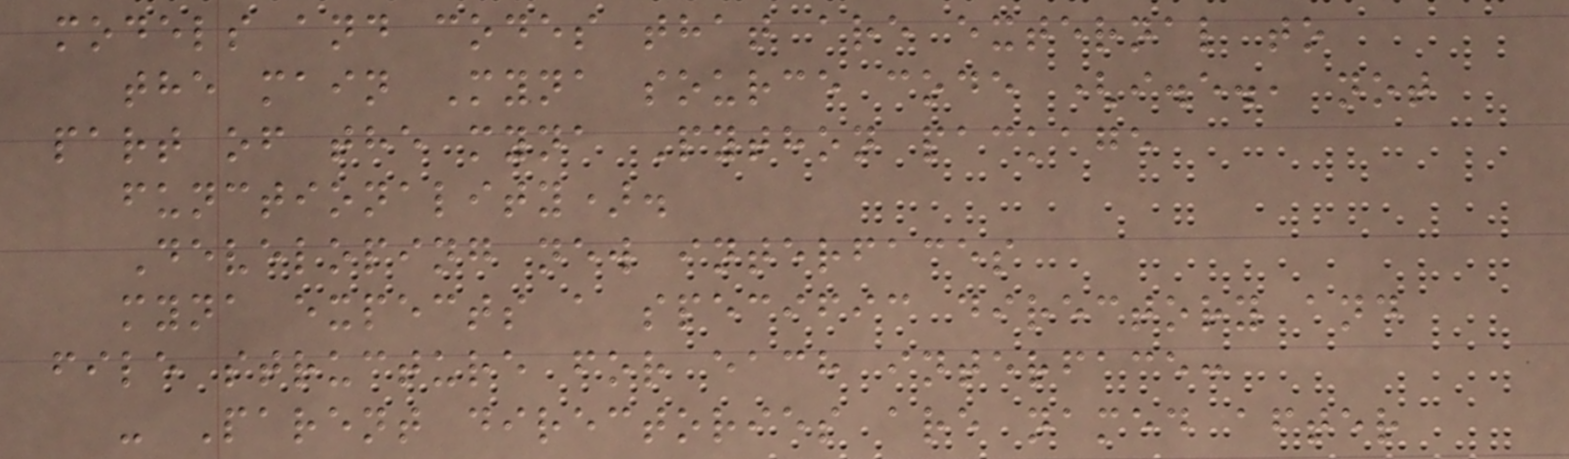models and codes that are external to
the main Myna source code (i.e., not
part of the myna Python package
functionality).
Developing new interfaces
myna expects a specific directory and
file structure for each interface:
- Parent directories are named after
